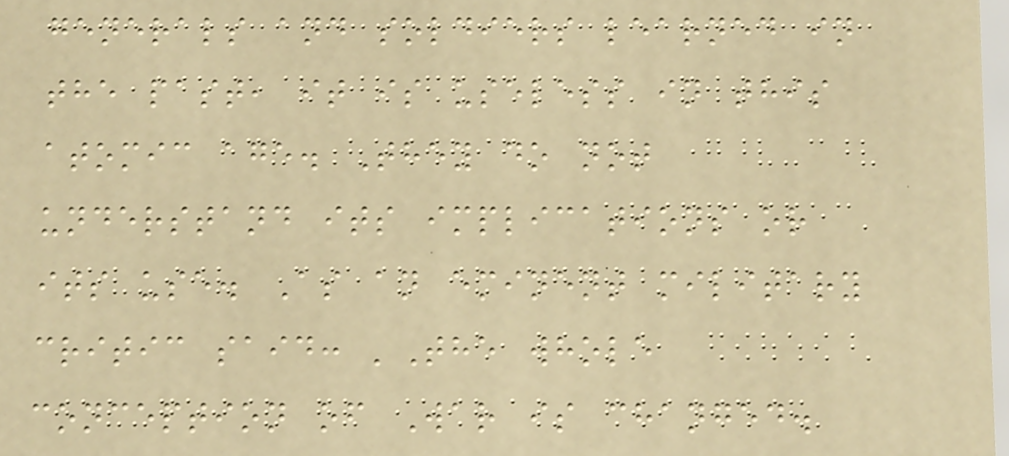generals and soldiers learned in
the past, it is useless in this
atomic age. They do not
understand its implications or
its use. As an eminent military
critic said: 'The whole
conception of War is changed.
